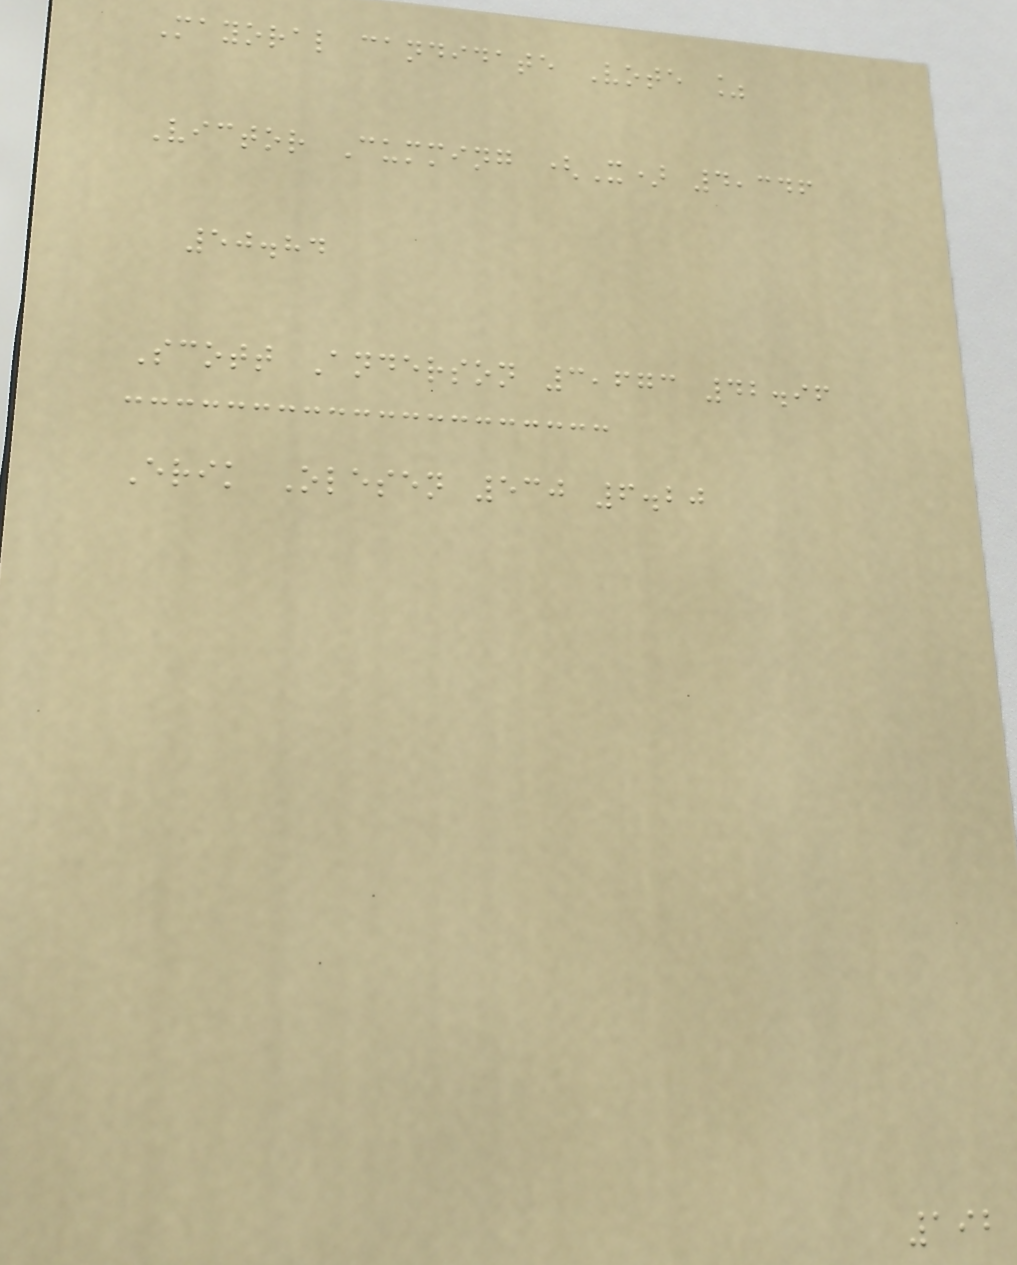Mayoral candidate Vote %
Victor Cumming (X) 4,346
50.84
Scott Anderson 3,673 42.96
Erik Olesen 530 6.20
192
